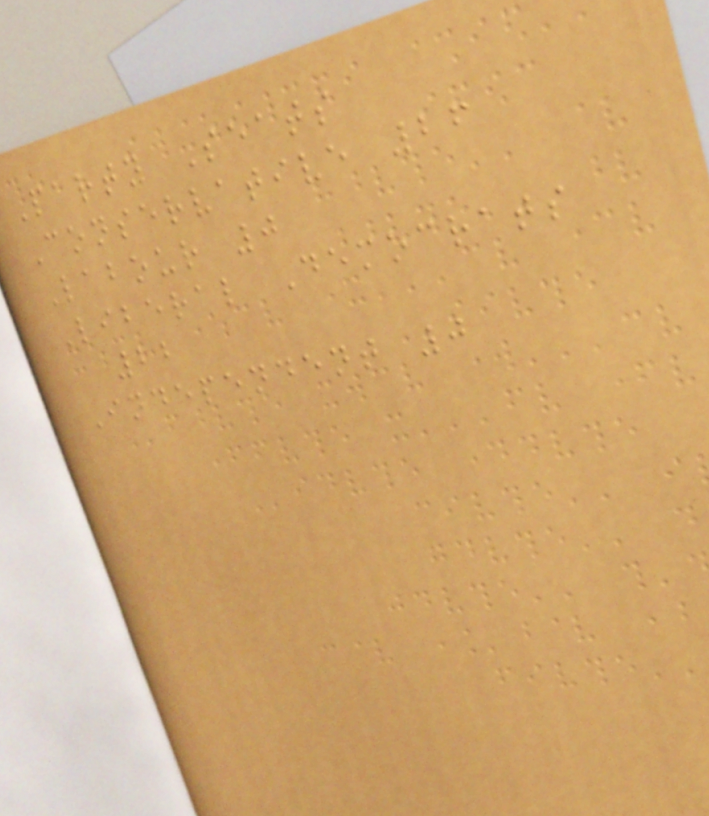Party Seats
Conservative 26
Labour 0
Liberal Democrats
22
Independent 0
